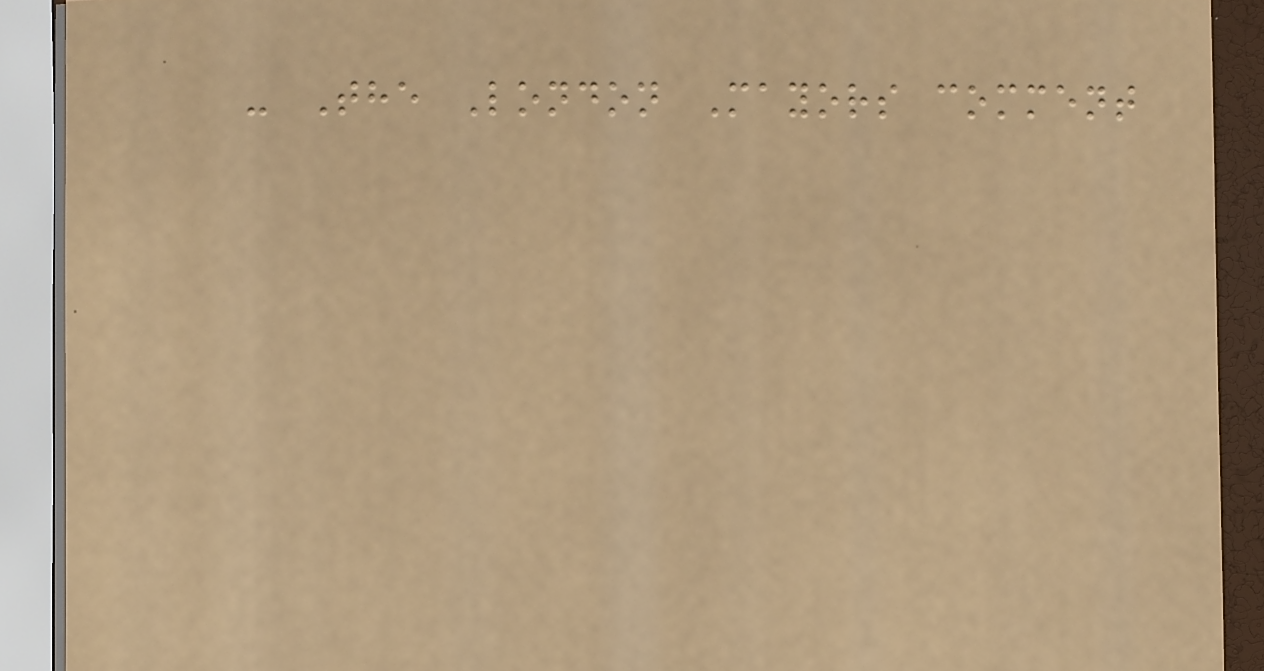- The London Mayors comment
